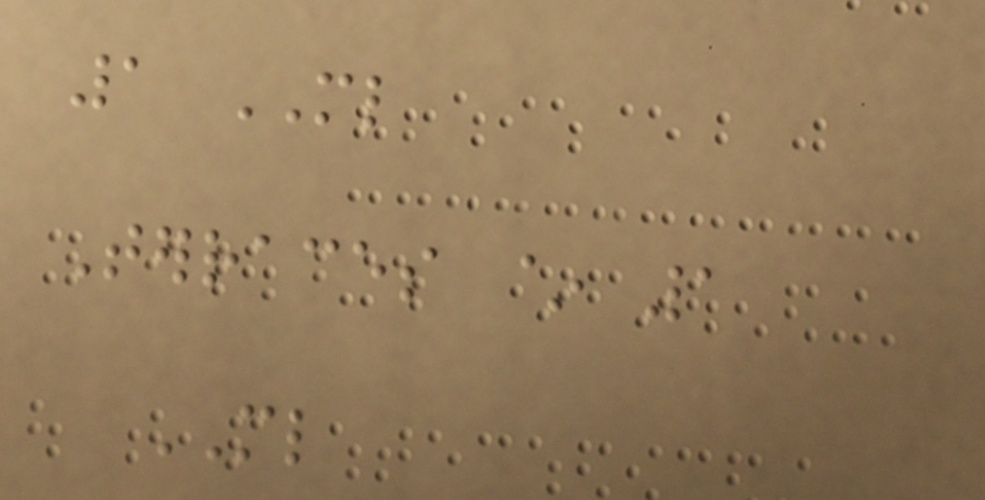1 ML
Terraces ~ 1
ML
